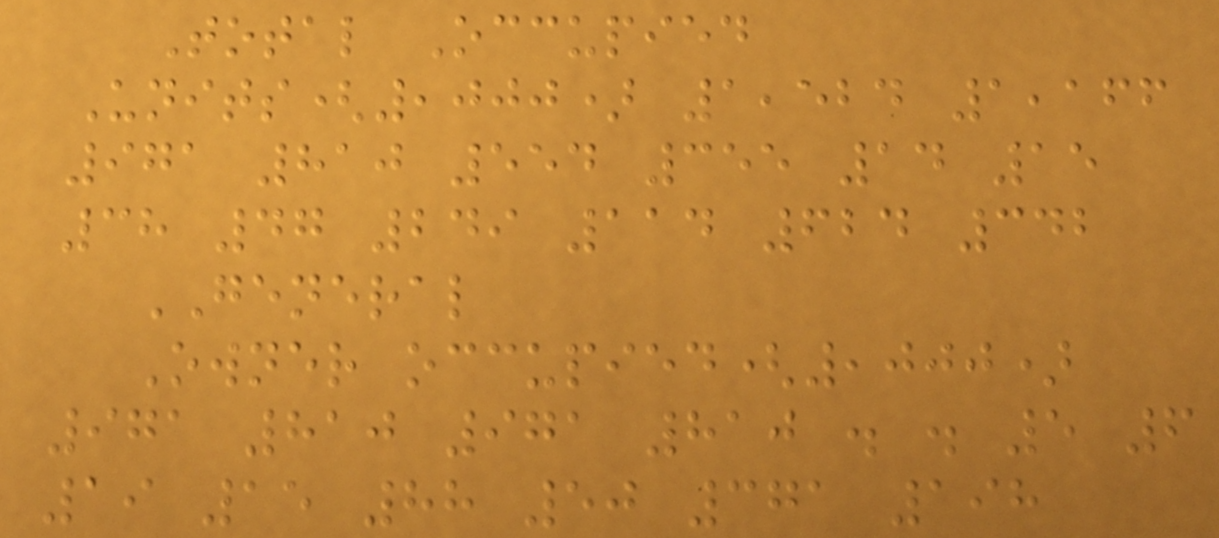Total Occupied
Units(,000) 1,524 1,166
971 810 554 355 14 15
38 47 249 114 624 342
GENERAL
Owner occupied(,000)
971 810 971 810 . . 5 6
19 15 88 50 371 198
